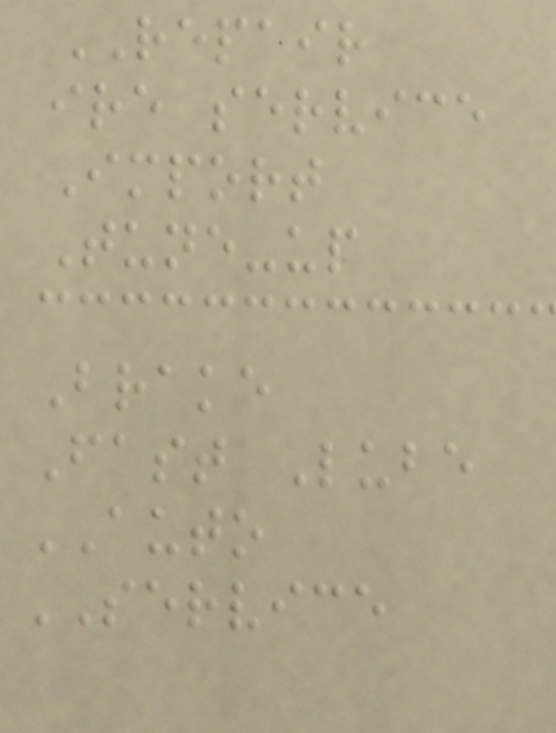REPAIR
ire service
Import
Tune-up
Brake
Fast Lube
AUTO
SERVICE
